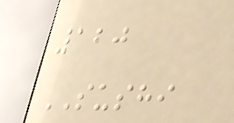120
SUSHI
